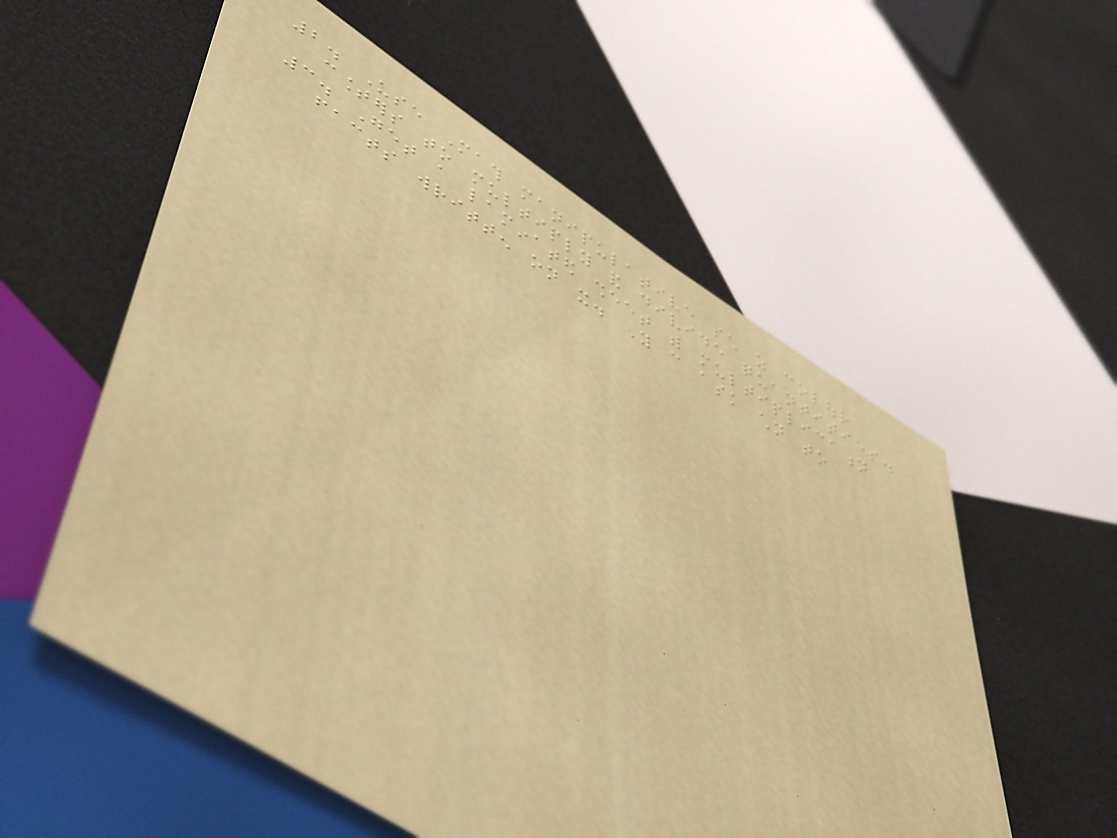2. Use Math manipulative such as colour
counters to multiply and divide quantities.
3. Get a laminated sheet with multiplication
facts written on it. You can ask children to
